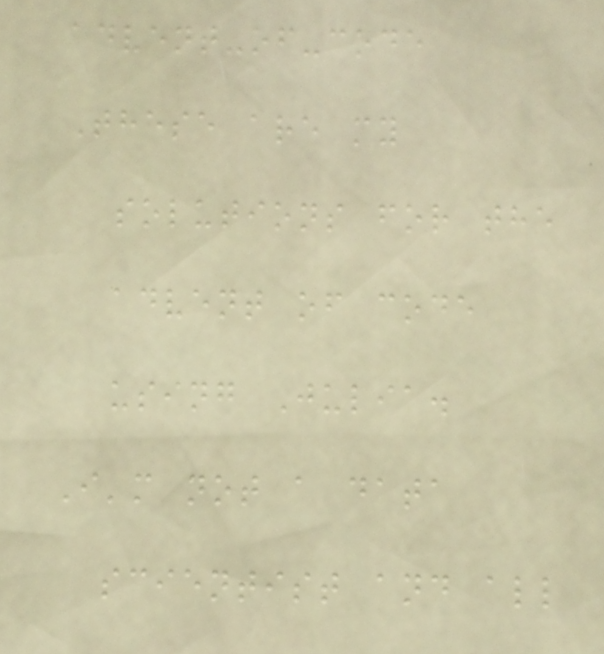advent-of-code
These are my
solutions for the
advent of code
using Julia.
I'm not a data
scientist and all
